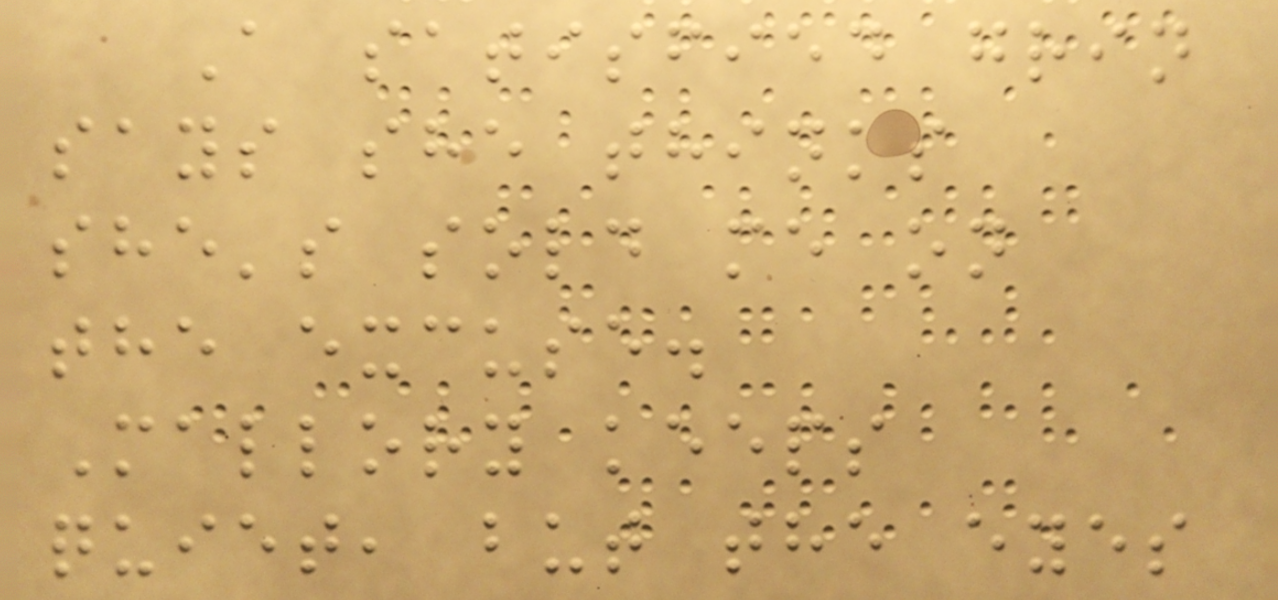A satisfied grin
says she thinks
she's sold me on
the excuse.
Mallory keeps
quiet, but the eyes
